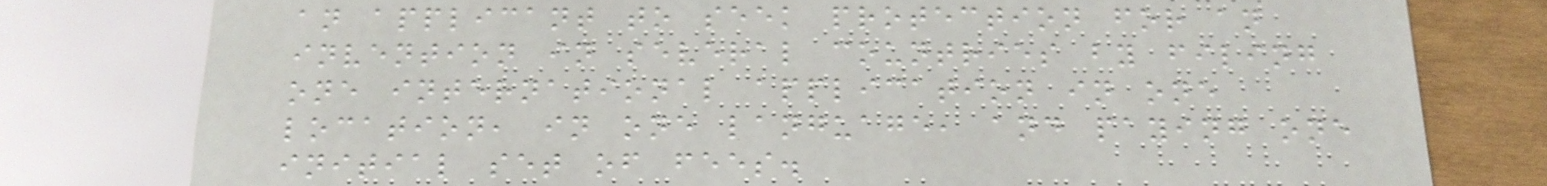an applicant to seek protection for an
invention in several countries by filing
one international application in one
location, in one language, and paying one
initial set of fees.
